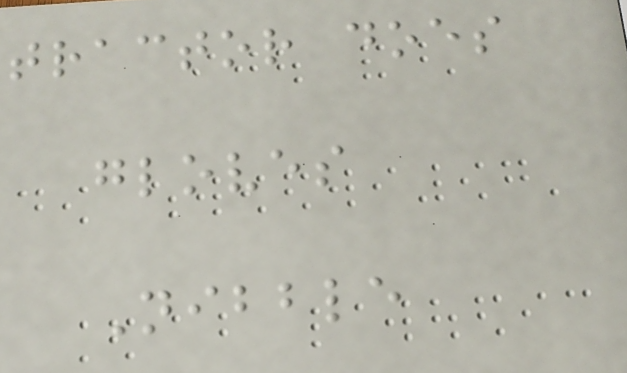tractor does
gloves
Nibble
